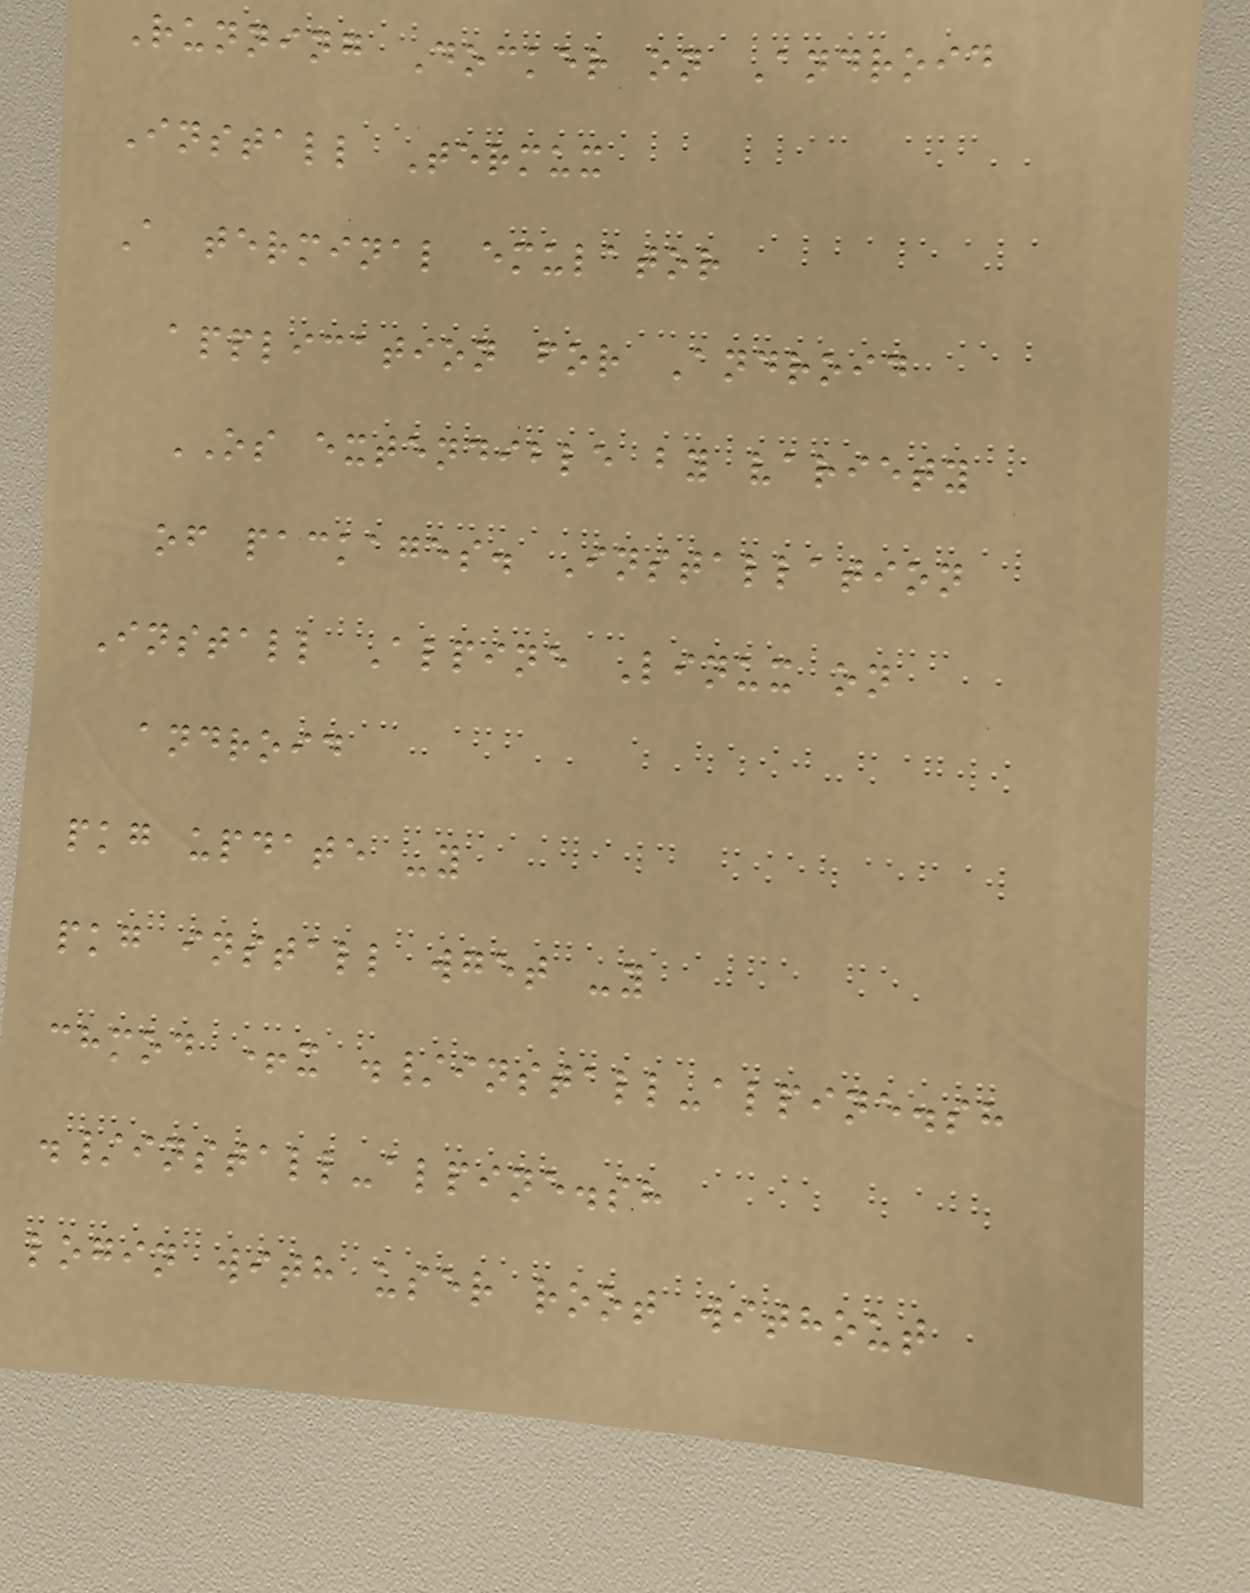Running Docker on Android
Install Termux
A terminal emulator
application for Android
OS extendible by variety
of packages. Installation
Install Alpine Linux on
android
pkg update -y
pkg install wget -y
chmod +x ./install-alpine.sh
./install-alpine.sh
login with user root without
